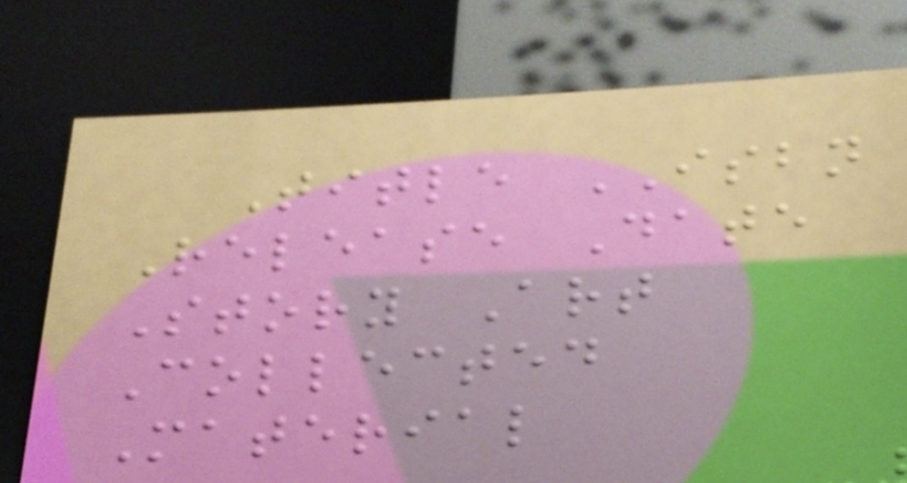Title ISBN
Release Date
Story Art
Collected
Material
